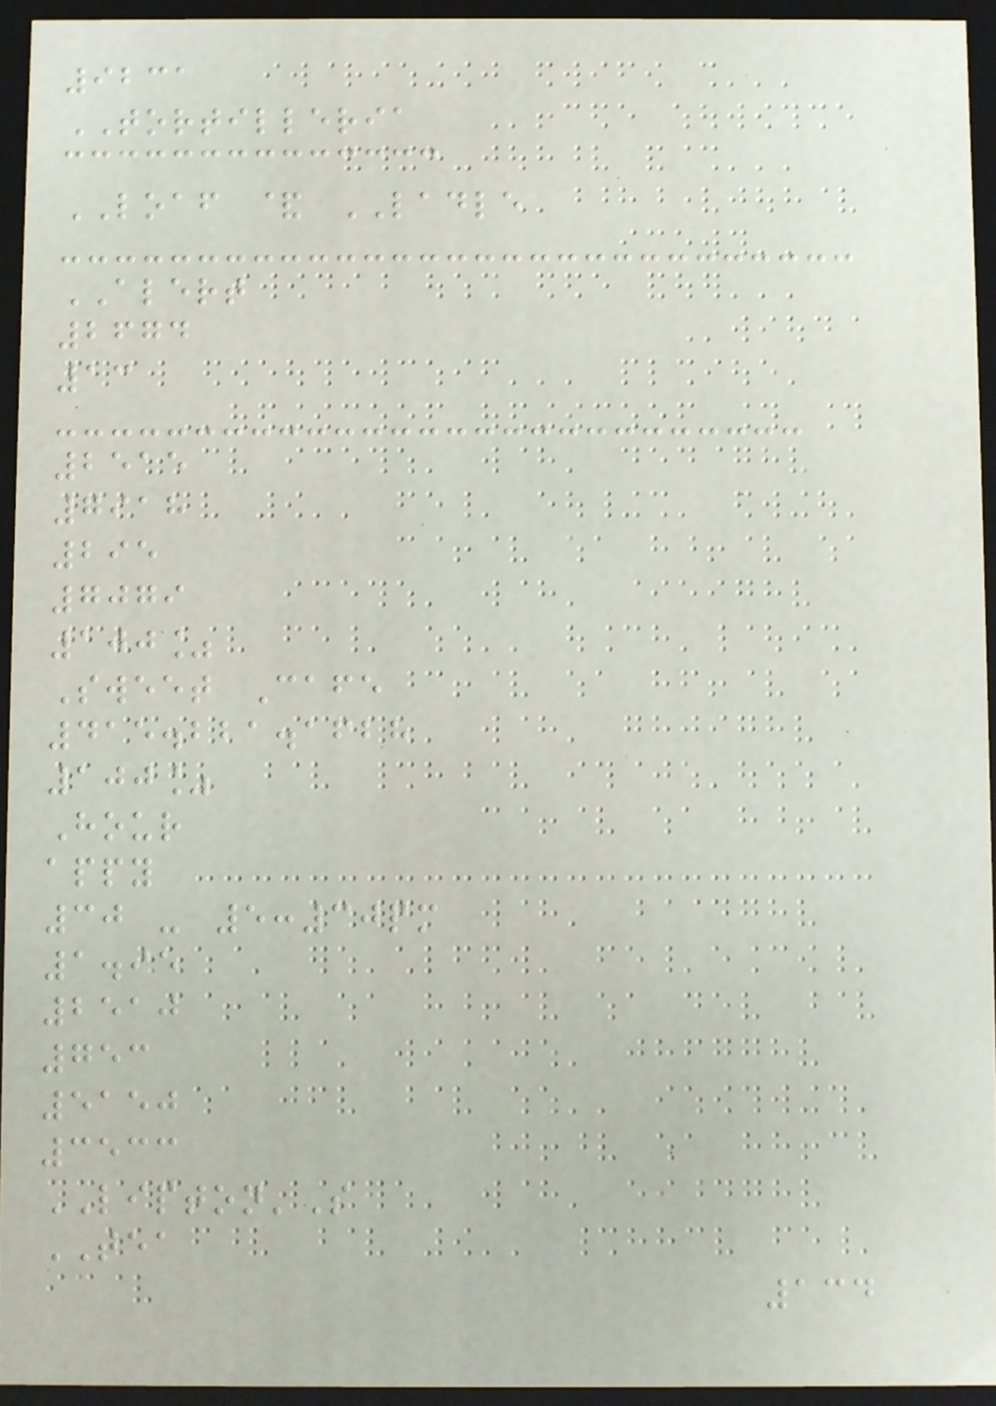9231
TORTILLERIA
LOAF & LADLE
ALERT
2674
13
2515
7918
295
7079
100%
Sweet Cafe
415.221.1628
100%
Hour
appy
30 - 5:30pm
1.95
2510
753
5150
3533
LIPTON'S
TEA
134
